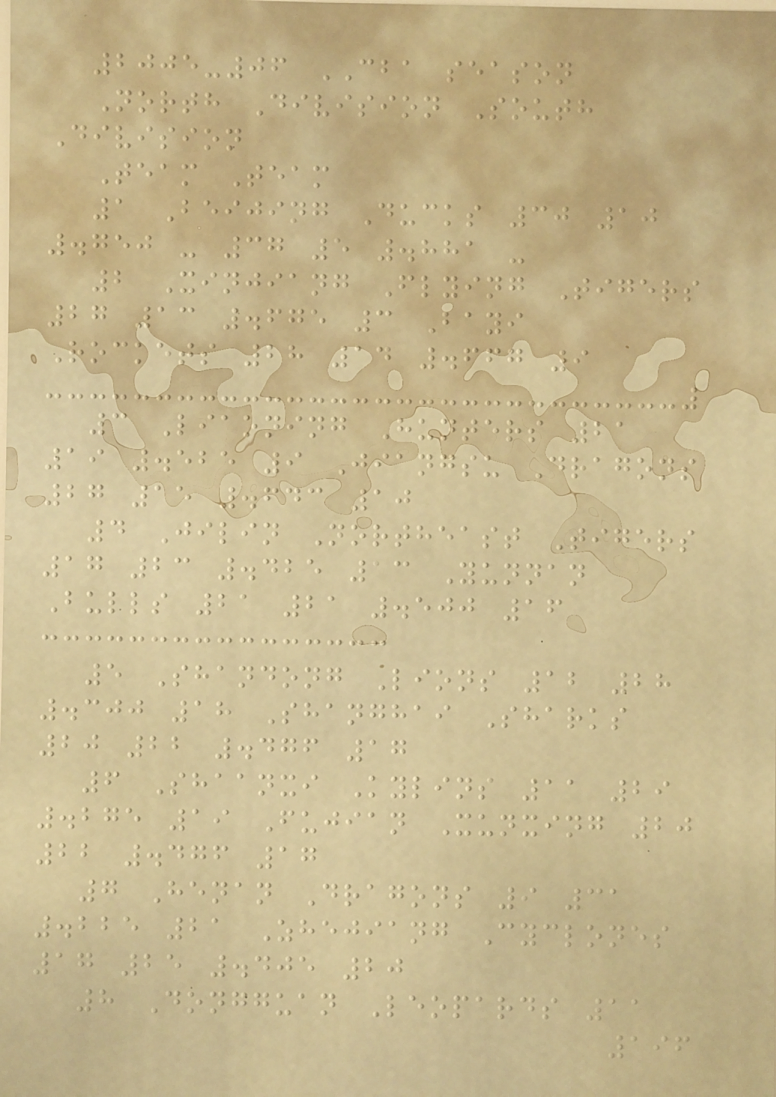2005-06 CBA season
North Division South
Division
Team Team
1 Beijing Ducks 30 10
.750 - 37 5 .881 -
2 Xinjiang Flying Tigers
27 13 .675 3 Bayi
Rockets 28 14 .667 9
3 Liaoning Hunters 21
19 .525 9 Jiangsu Dragons
27 15 .643 10
4 Jilin Northeast Tigers
17 23 .425 13 Yunnan
Bulls 21 21 .500 16
5 Shandong Lions 12 28
.300 18 Shanghai Sharks
20 22 .476 17
6 Shaanxi Kylins 11 29
.275 19 Fujian Xunxing 20
22 .476 17
7 Henan Dragons 9 31
.225 21 Zhejiang Cyclones
17 25 .405 20
8 Dongguan Leopards 11
196
